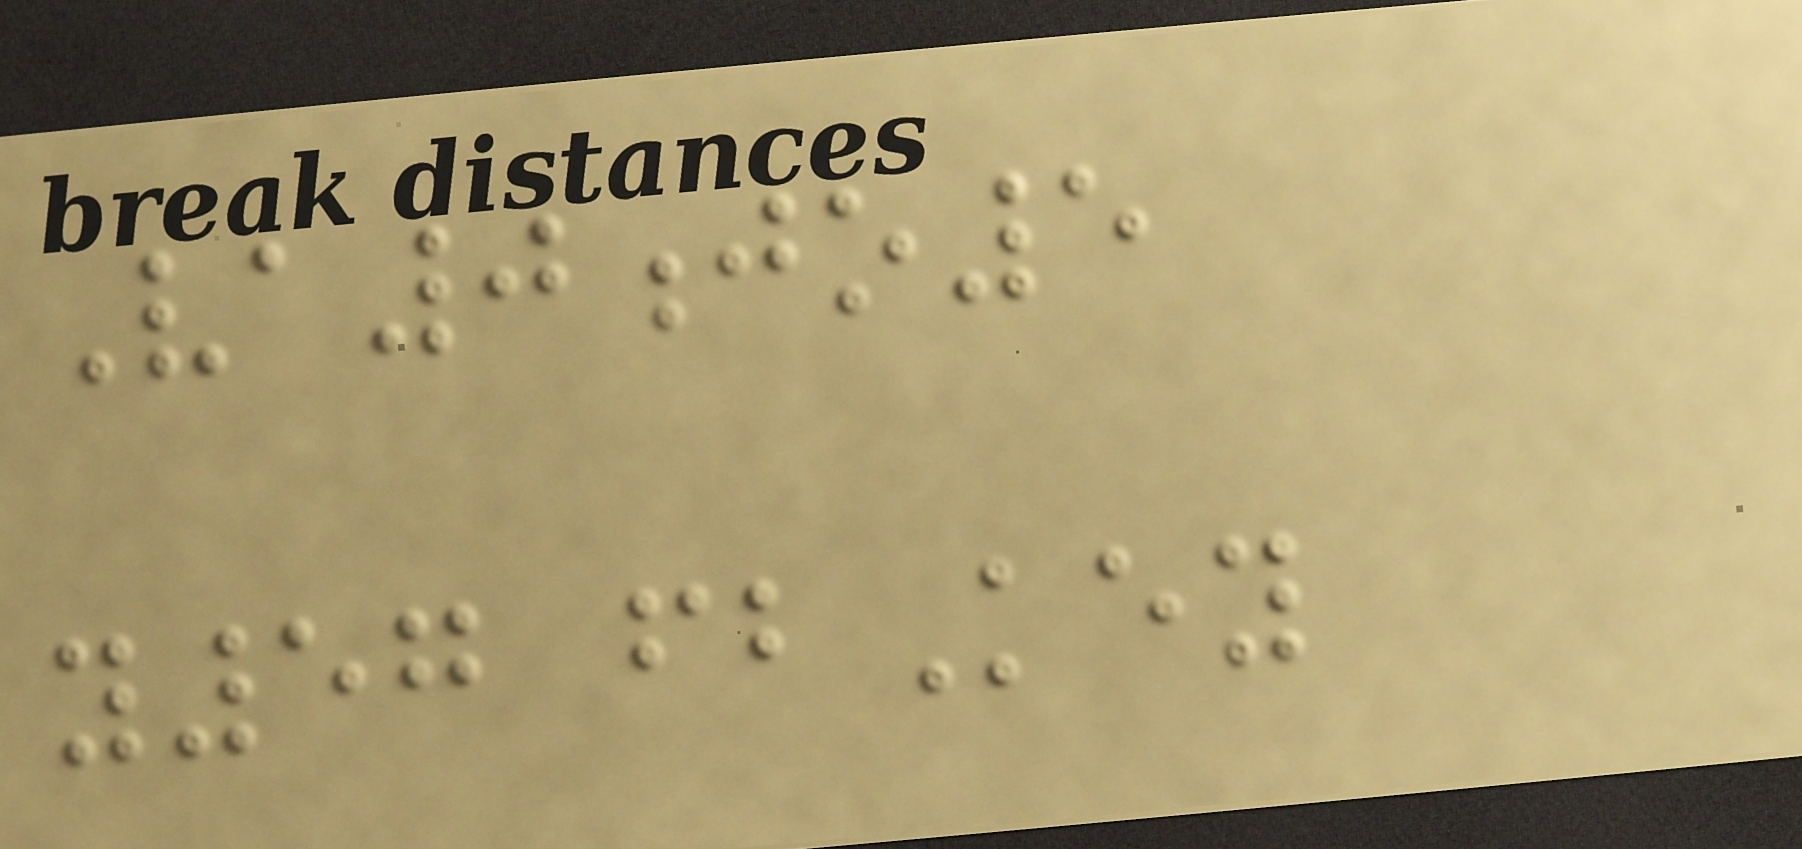Va0jo5
y57 fbKey
